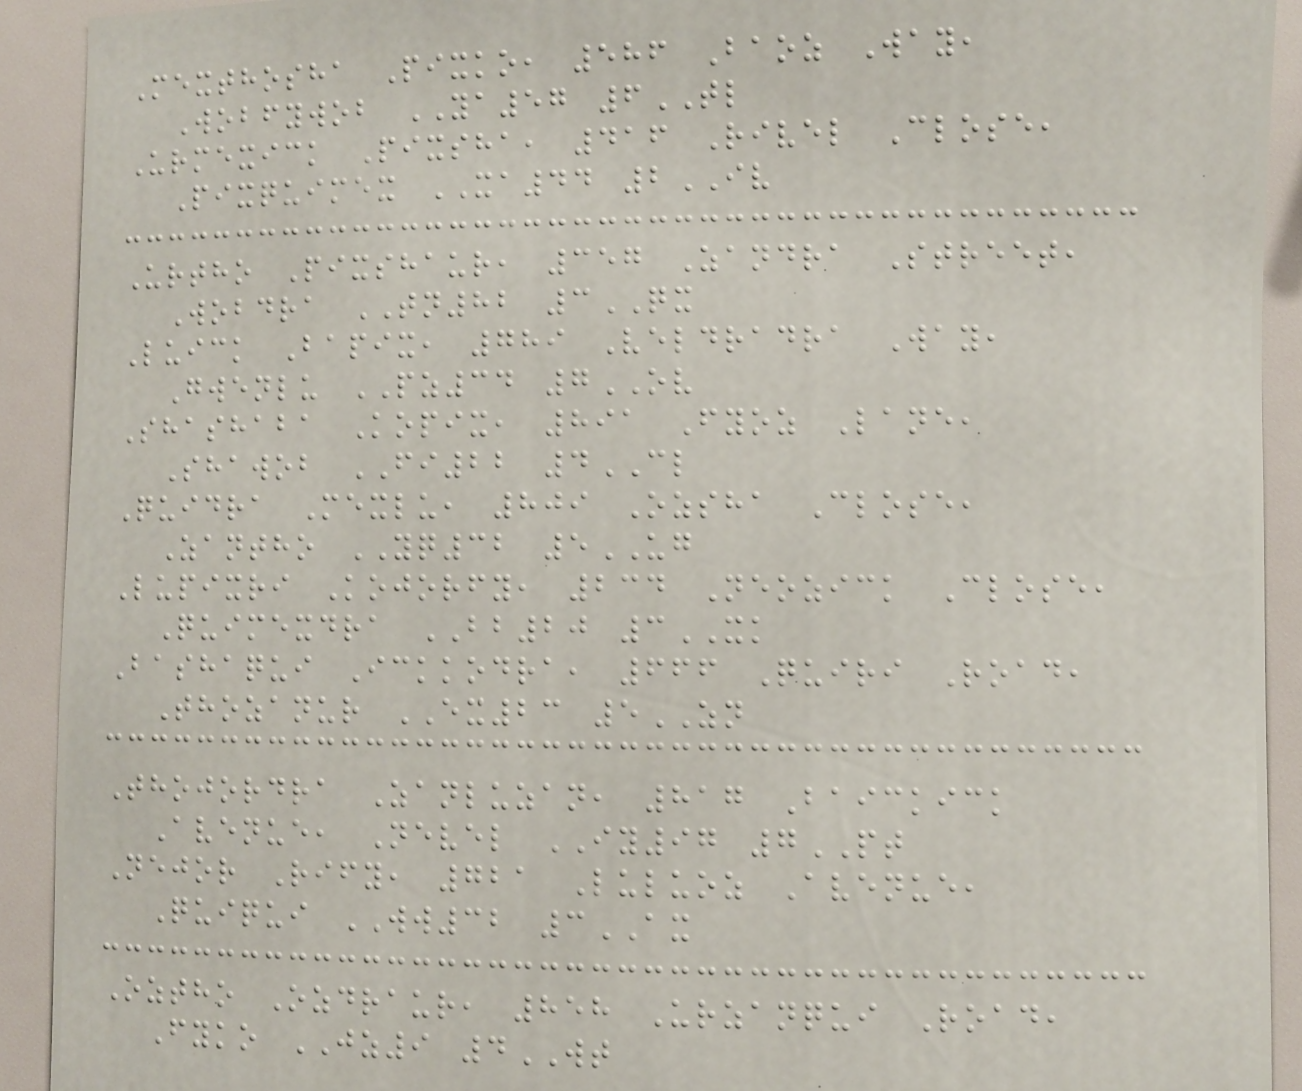Mexthosha Pixko, 586 Baoz Way,
Wobfywob YA57 6TL
Urmexick Pixsha, 416 Rivel Close,
Pixquimex XA44 2IV
Urtho Pixshaur, 357 Zandra Street,
Wobdra TN82 3QX
Luick Bapix, 789 Veldradra Way,
Gwenlu PZ34 7OV
Shashaba Kopix, 891 Fyoz Lane,
Shawob FI22 4CL
Quidra Mexlu, 809 Ozsha Close,
Zantho YQ32 5UG
Lupixri Kojorfy, 234 Neozick Close,
Quimexdra BB20 3XK
Bashaqui Ickkodra, 666 Quiri Road,
Thozanur EX23 5ZN
Thojordra Zanluzan, 817 Baickick
Avenue, Nevel IY97 7PT
Nejor Rify, 721 Luluoz Avenue,
Quiqui WW32 3AX
Oztho Ozdraur, 858 Urzanqui Road,
Fyko JZ9 4WT
